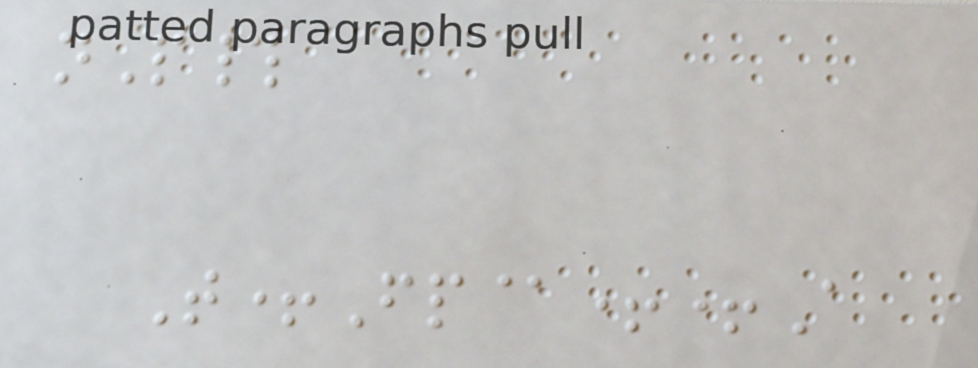nP#
T+Fp@++A
